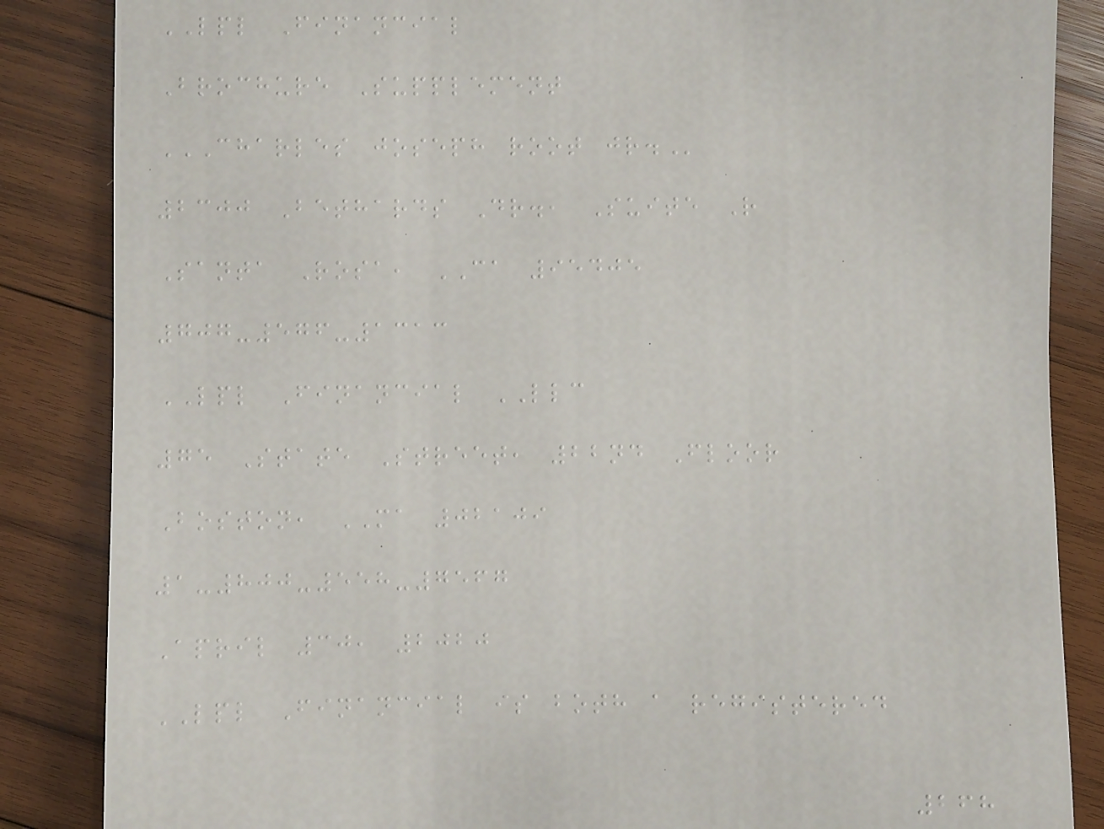LPL Financial
Brochure Supplement
CHARLES JOSEPH ROOT JR.
2300 Bethards Dr., Suite R
Santa Rosa, CA 95405
707-576-1313
LPL Financial LLC
75 State Street, 22nd Floor
Boston, MA 02109
1-800-558-7567
April 30, 2020
LPL Financial is both a registered
268
